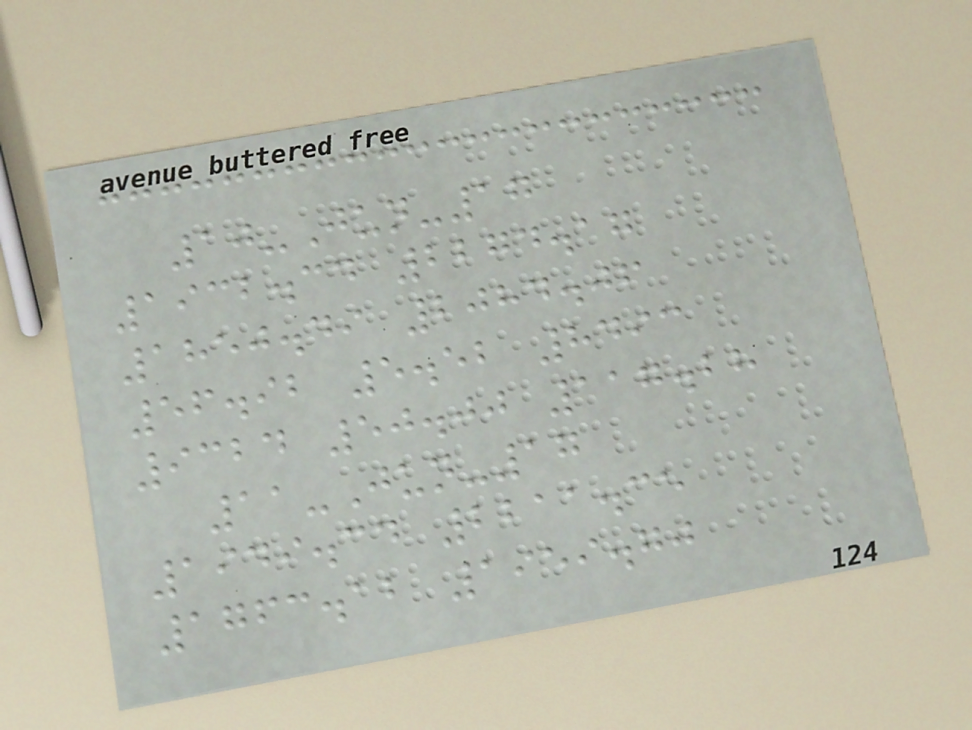10-Jun-17
1932.34 2274.17
1850.49 2084.06
56.92 5.52 8493
9324 50.00 117.28
11-Jun-17
1949.34 2211.35
1763.12 1959.70
